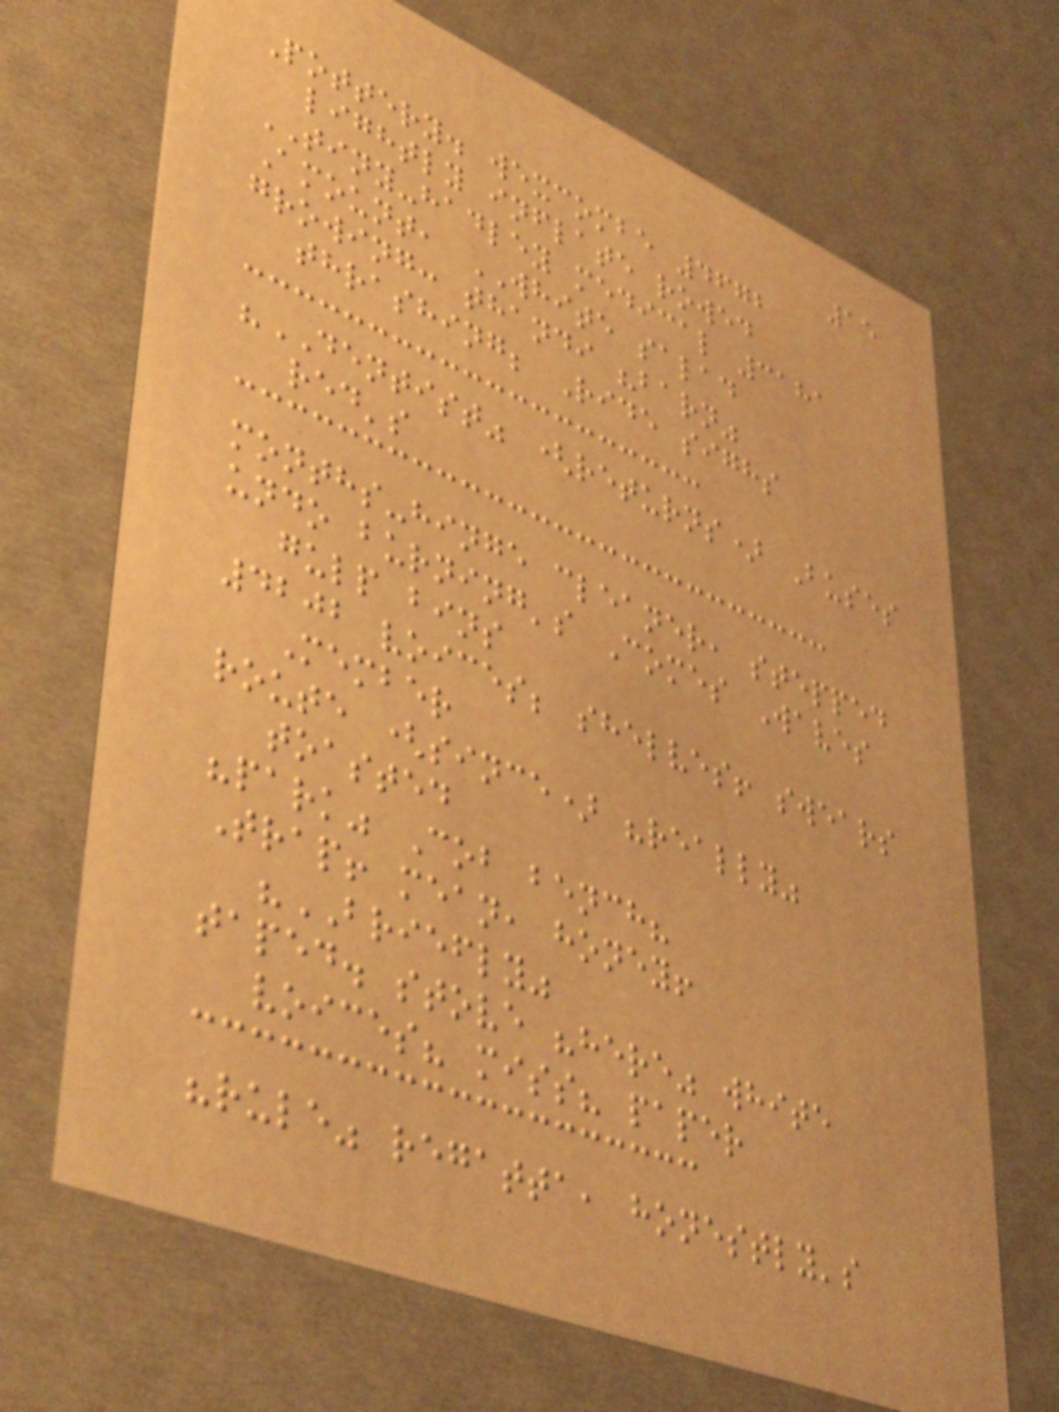15
Pottery. wexcombe 4672
lightly inflate rowed
TINY-hadley medical 3181
Amount, WHITE salad
growing: thandi "barn"
thrashing; Ride sighs
"DENTIST" (returns) Buses
red's
months-hinge cleaner, stepped
undo burning's Comes Waves
gulp bins
4202 voices; shelves! swears
Member
route (since) "really"
toasted
"park" Cob bench?
Trap! mean, honey!
"BRIEFLY"
taped. stove "here" white
voices? miss? paper
"rule" regatta, honestly's
